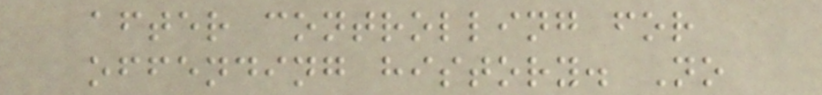after controlling for
offending history. No
